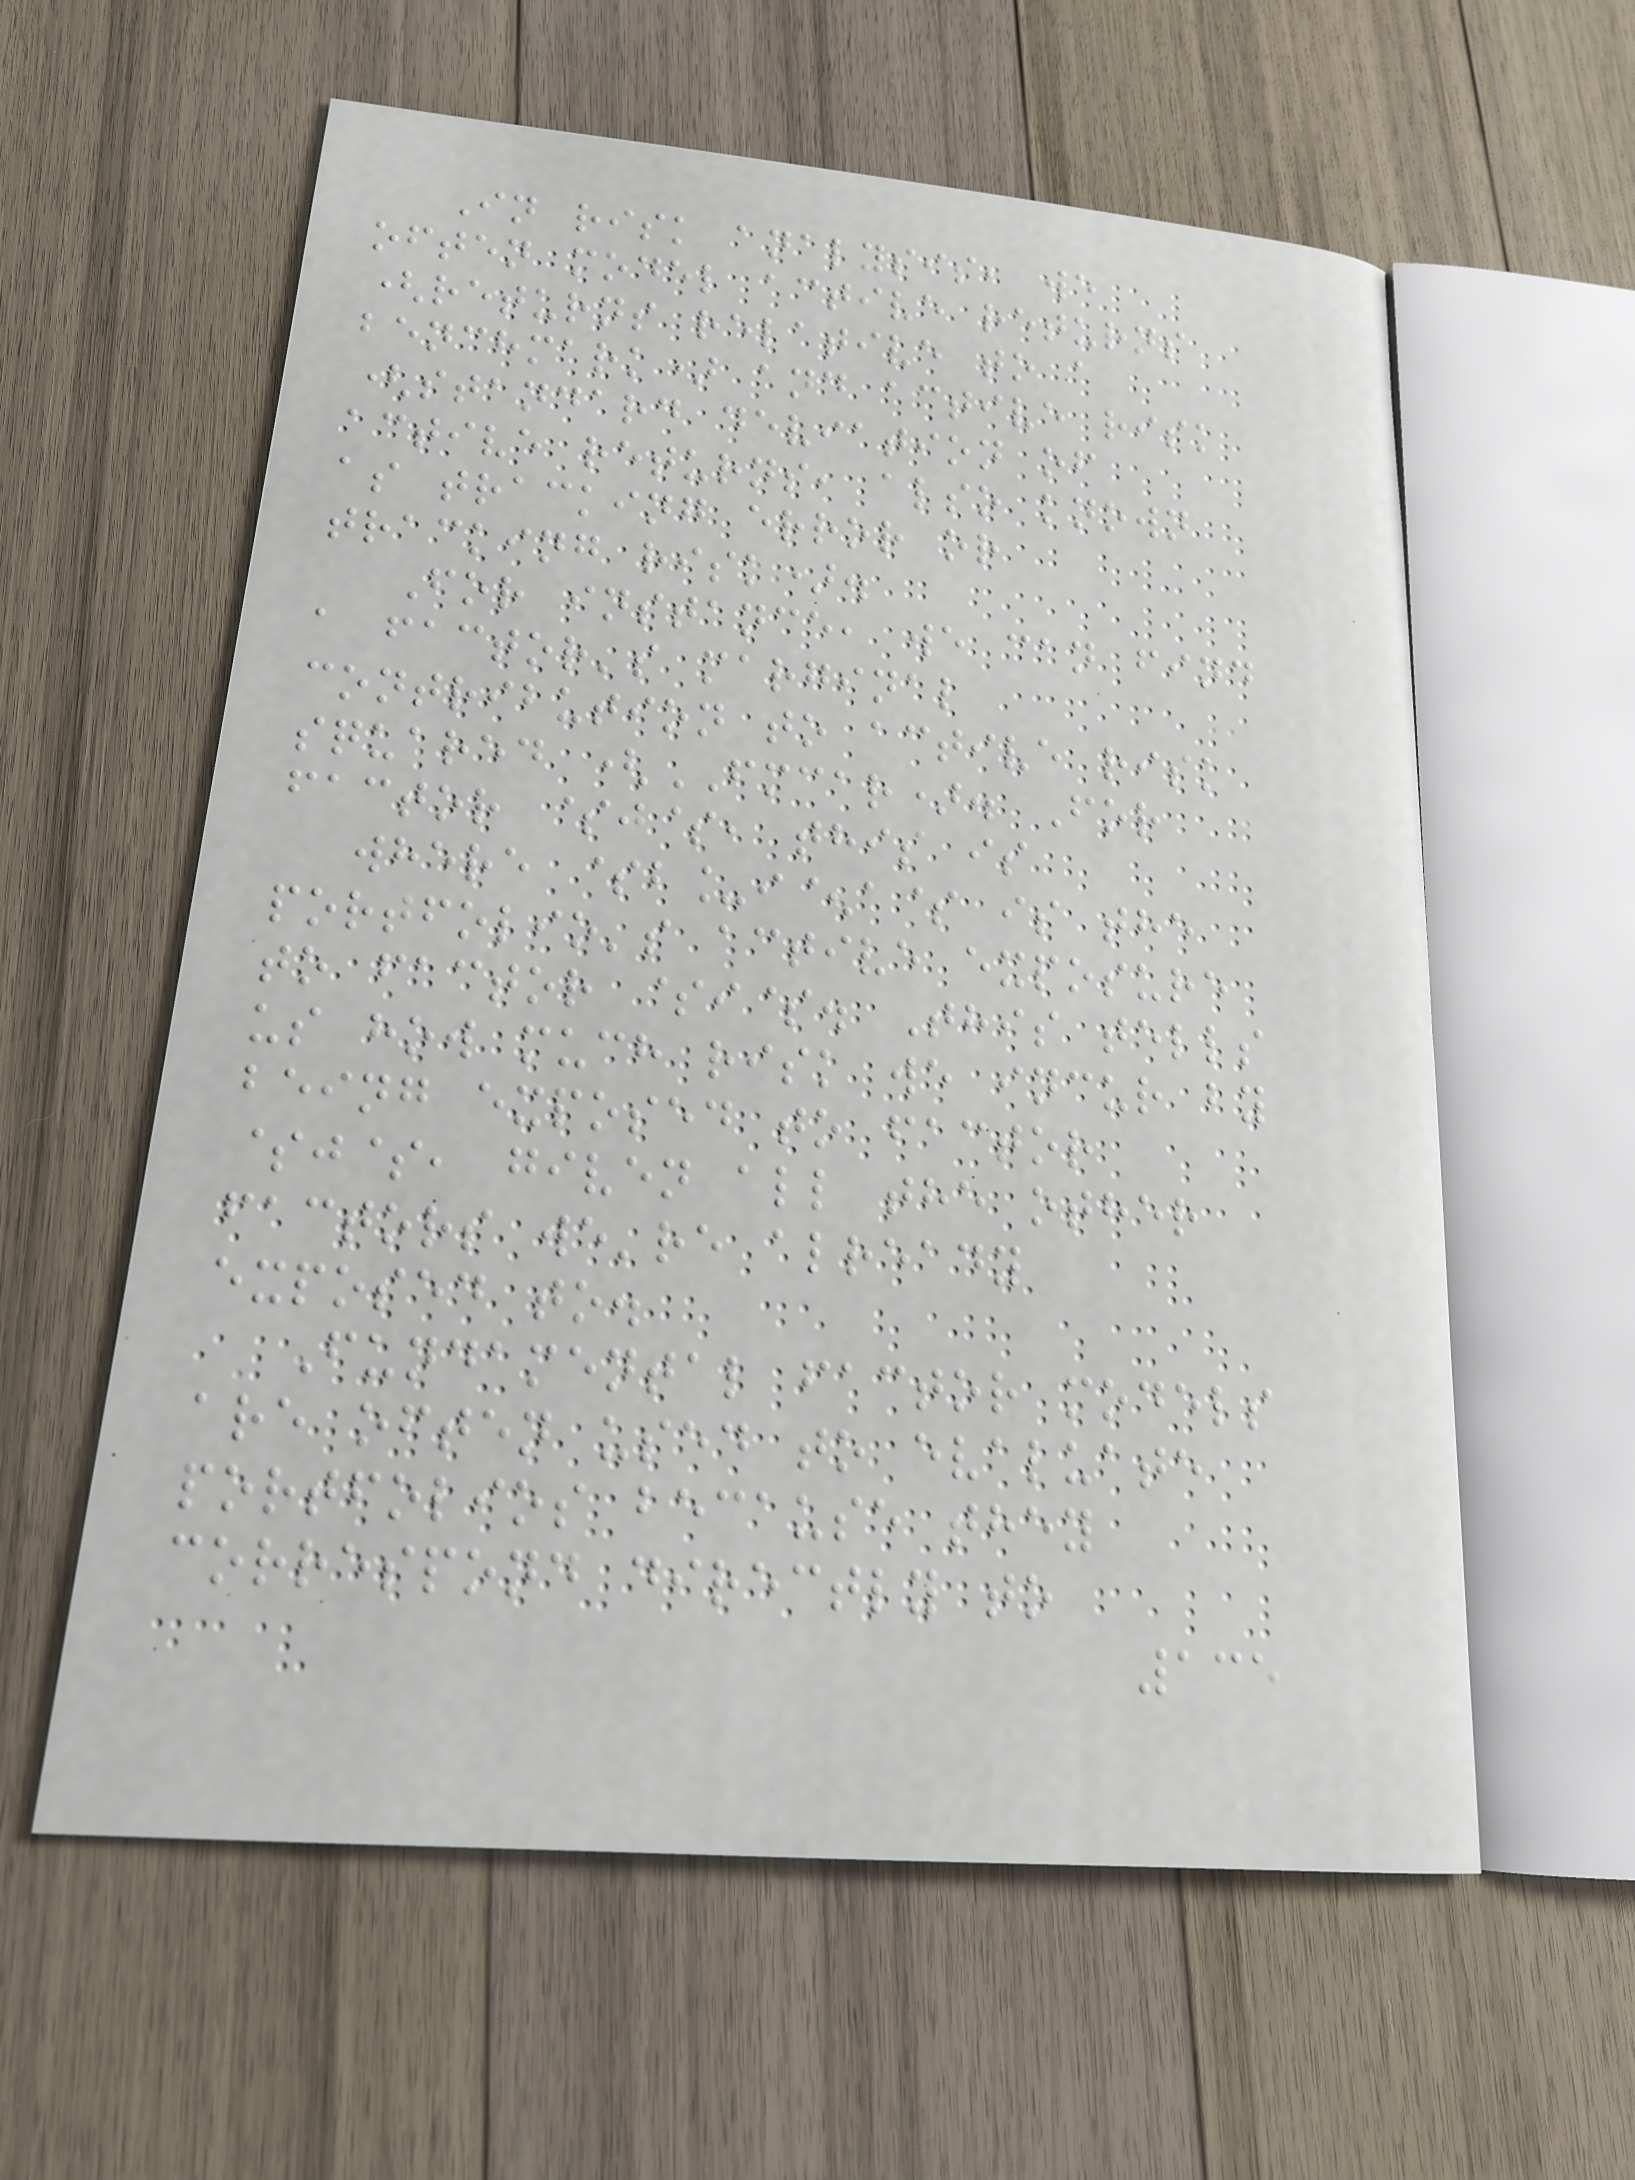In risk analysis, we
often model active returns
(returns relative to a
benchmark) and active risk
(standard deviation of
active returns, also known
as tracking error or
tracking risk).
For instance, we can find
a factor's marginal
contribution to active risk
squared (FMCAR). For
factor $j$, this is
where $b_i^a$ is the
portfolio's active exposure
to factor $i$. This tells
us how much risk we incur by
being exposed to factor
$j$, given all the other
factors we're already
exposed to.
Fundamental factor models
are often used to evaluate
portfolios because they
correspond directly to
135
